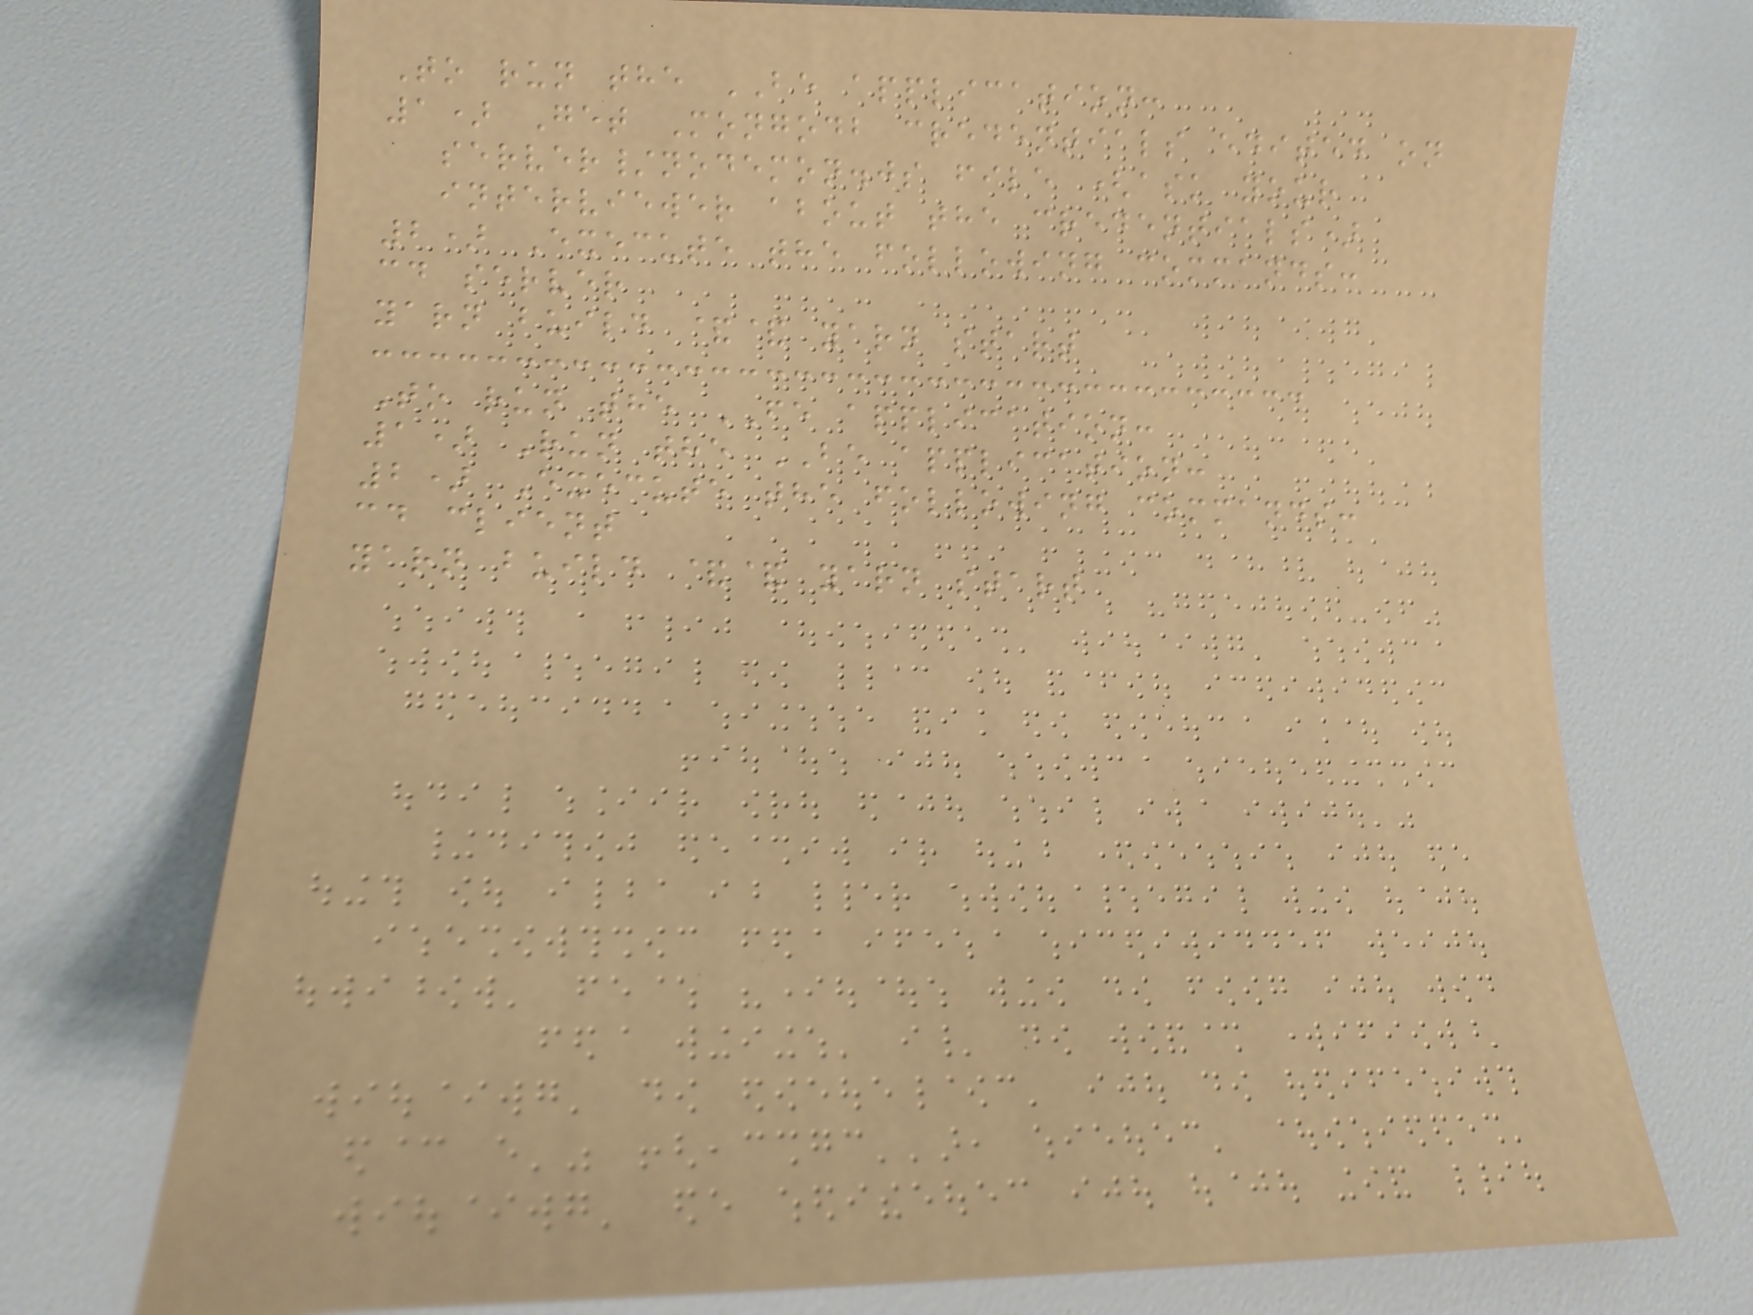To run the BE application:
1) Get Mongodb credentials edited on
server/nodemon.js file (ask your
interviewer about the credentials)
2) Execute the following commands:
cd server
yarn build && yarn start
To run the FE application:
1) Run the BE application:
2) Execute the following commands:
cd client
yarn build && yarn start
